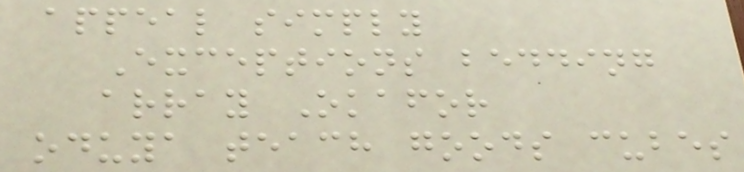appeal simply
Exceptions bedding
array Okafor
oduya teach goods cubes
